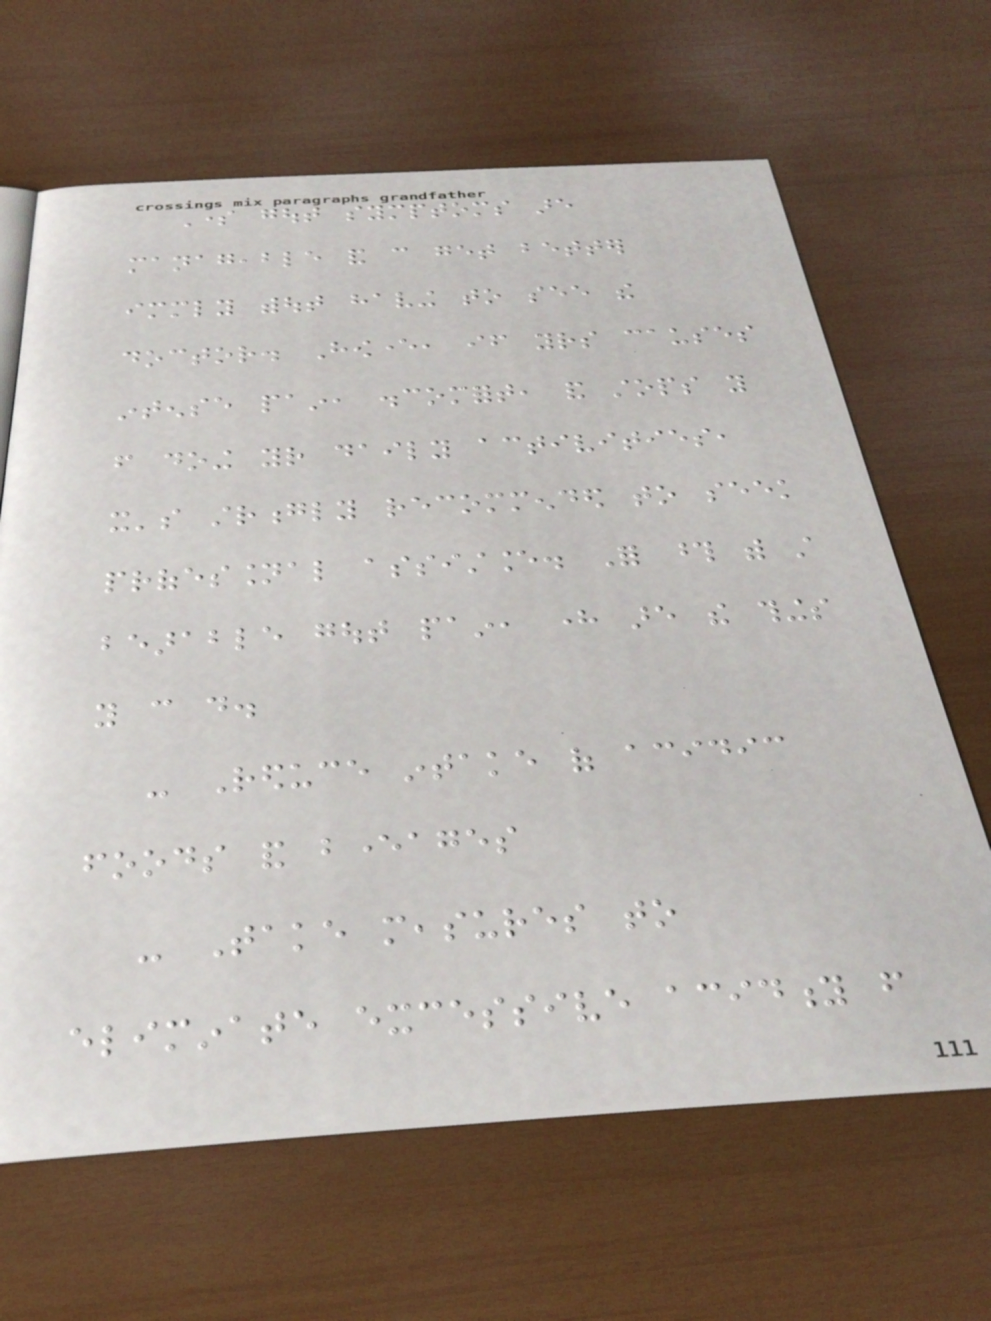Some gout symptoms are
manageable and can get better
immediately without having to see the
doctor. However, if yours causes
intense pain, discomfort, and stops you
from doing your daily activities,
it's strongly recommended to seek
professional assistance. For those with still
bearable gout pain, here are the things
you can do.
- Reduce intake of acidic
foods and beverages
- Take measures to
eliminate excessive acidity from
